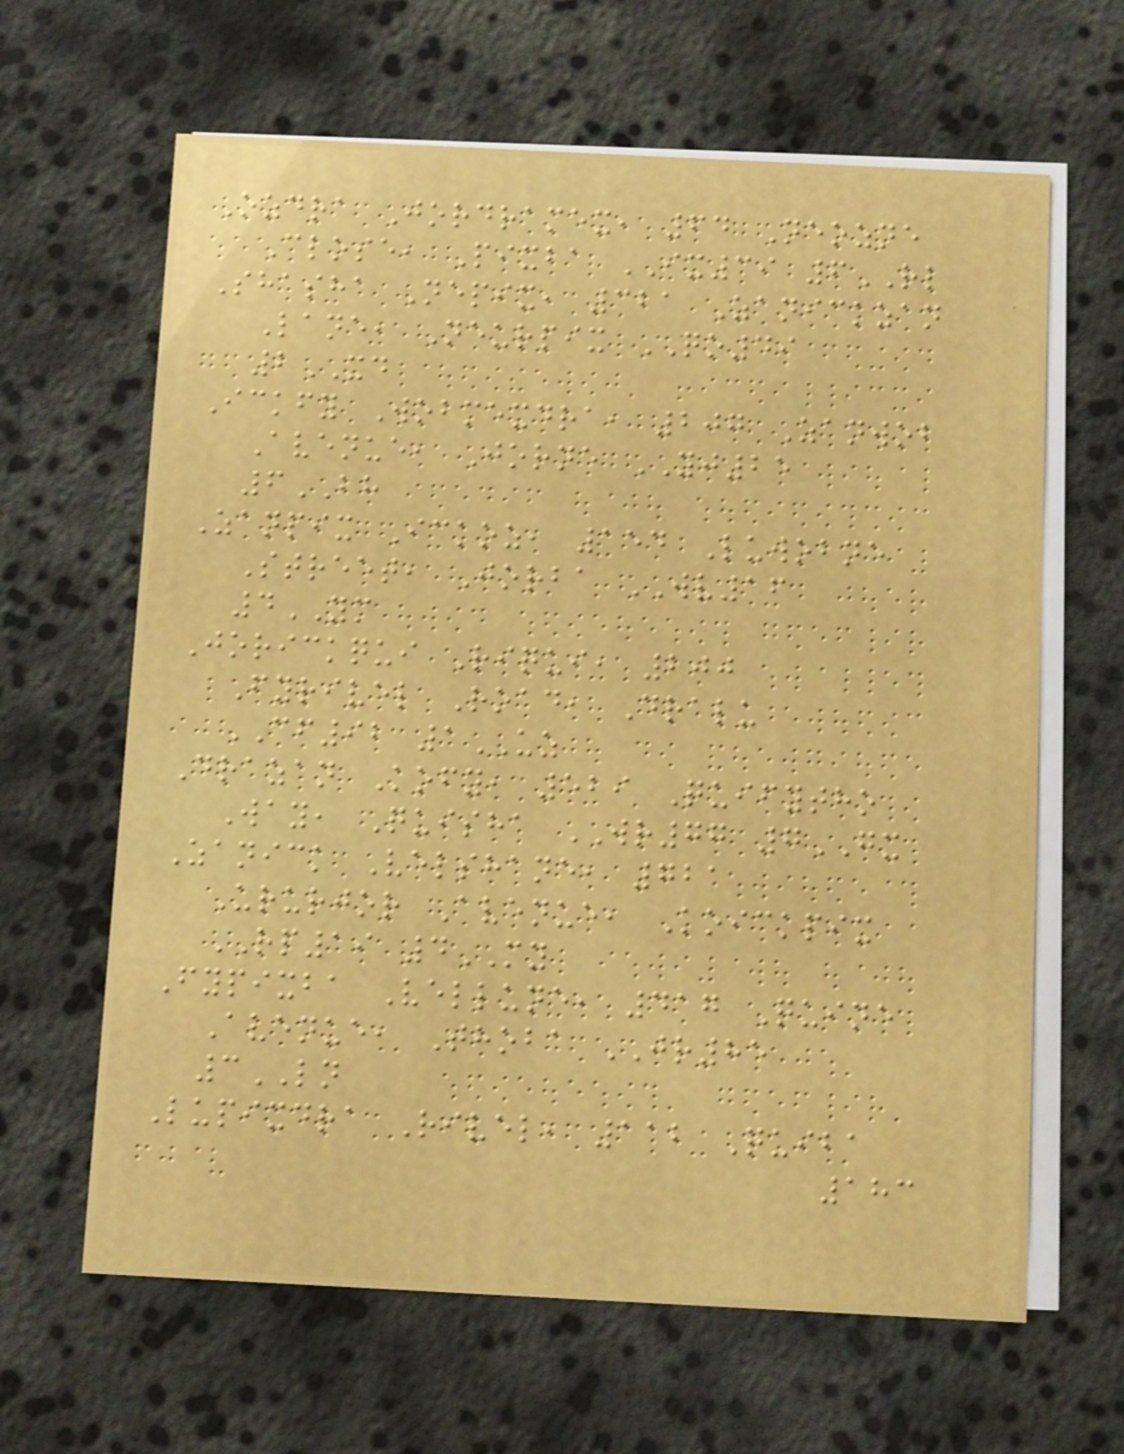Ozdra Jordramex, 64 Neozne
Close, Pixba IX39 6RL
Shasha Nepix, 321 Zanickzan
Lane, Neurpix QO49
2XD
Ickfy Wobmexdra, 207 Zanwob
Avenue, Jorne YJ25
6BH
Zanpix Ickoz, 154 Luwobne
Street, Jorba WV16
4YM
Jorickqui Riqui, 200
Fyrivel Road, Dralu
CF92 1UZ
Drazan Kofy, 529 Quifytho
Way, Quisha WR77 7GX
Zanick Velshane, 721
Ururjor Avenue, Koickpix
RP19 4MY
Fypixba Vellune, 417 Quine
Avenue, Thoba JR85
3LN
Lupixdra Rivel, 112 Quiba
183
